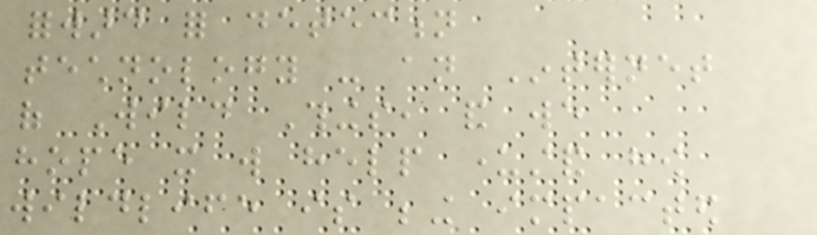forward for detection
technology - an Internet
of Wild Things, and we
hope it will help understand how
wildlife is being impacted
